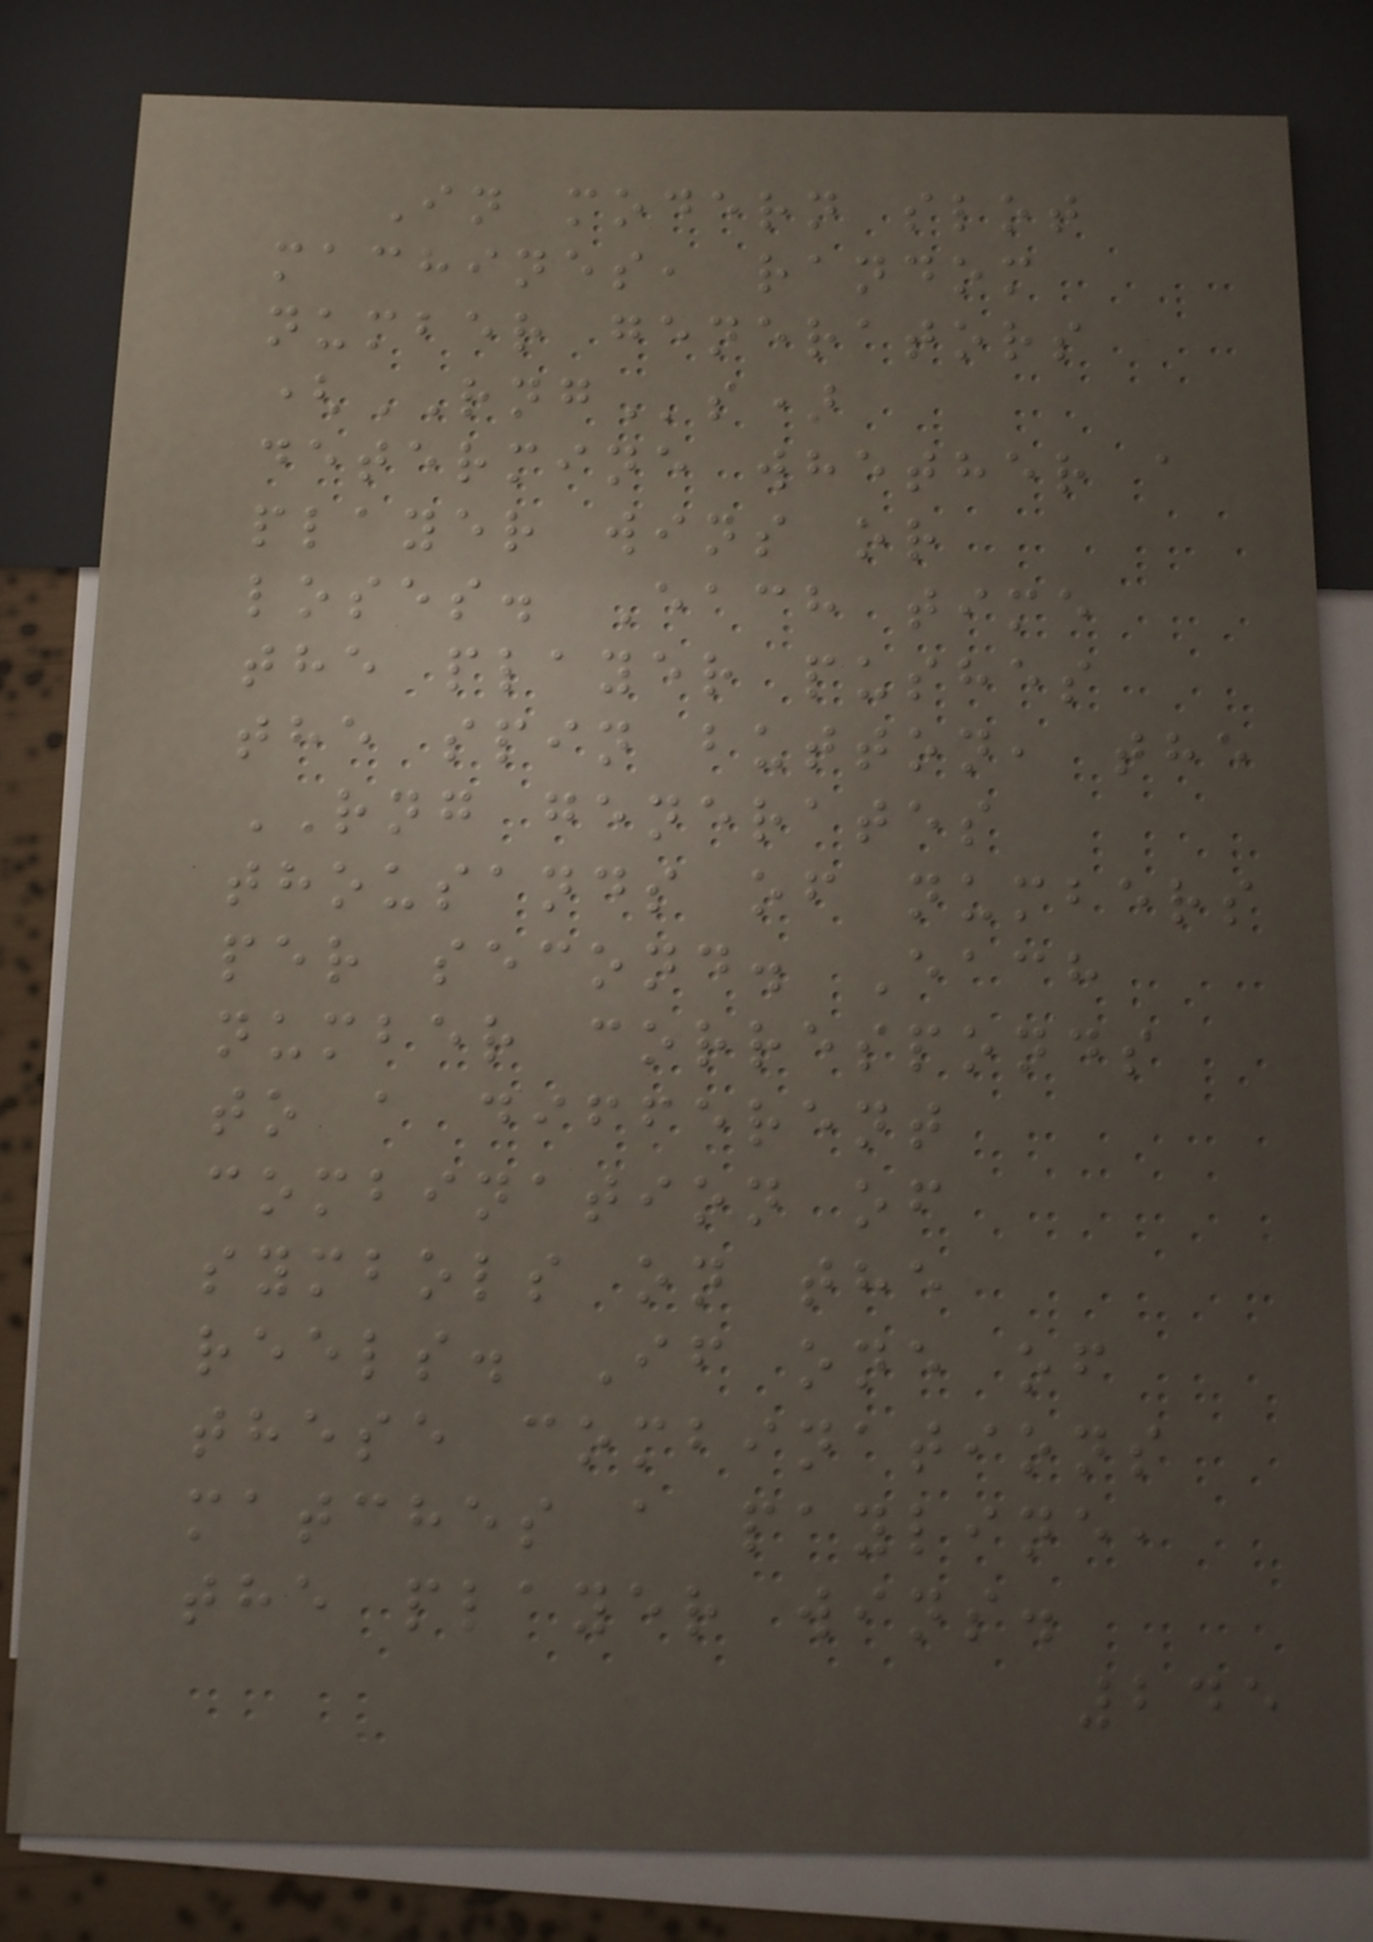In modern slot
machines, random
number generators
(RNGs)
determine whether a
player wins or
loses. Each time
the player pushes
the spin button, the
RNG generates
thousands of numbers
per second. Each
number corresponds
to a different
combination of
symbols on the
reels. If one of
these combinations
matches a payline,
the player wins.
245
